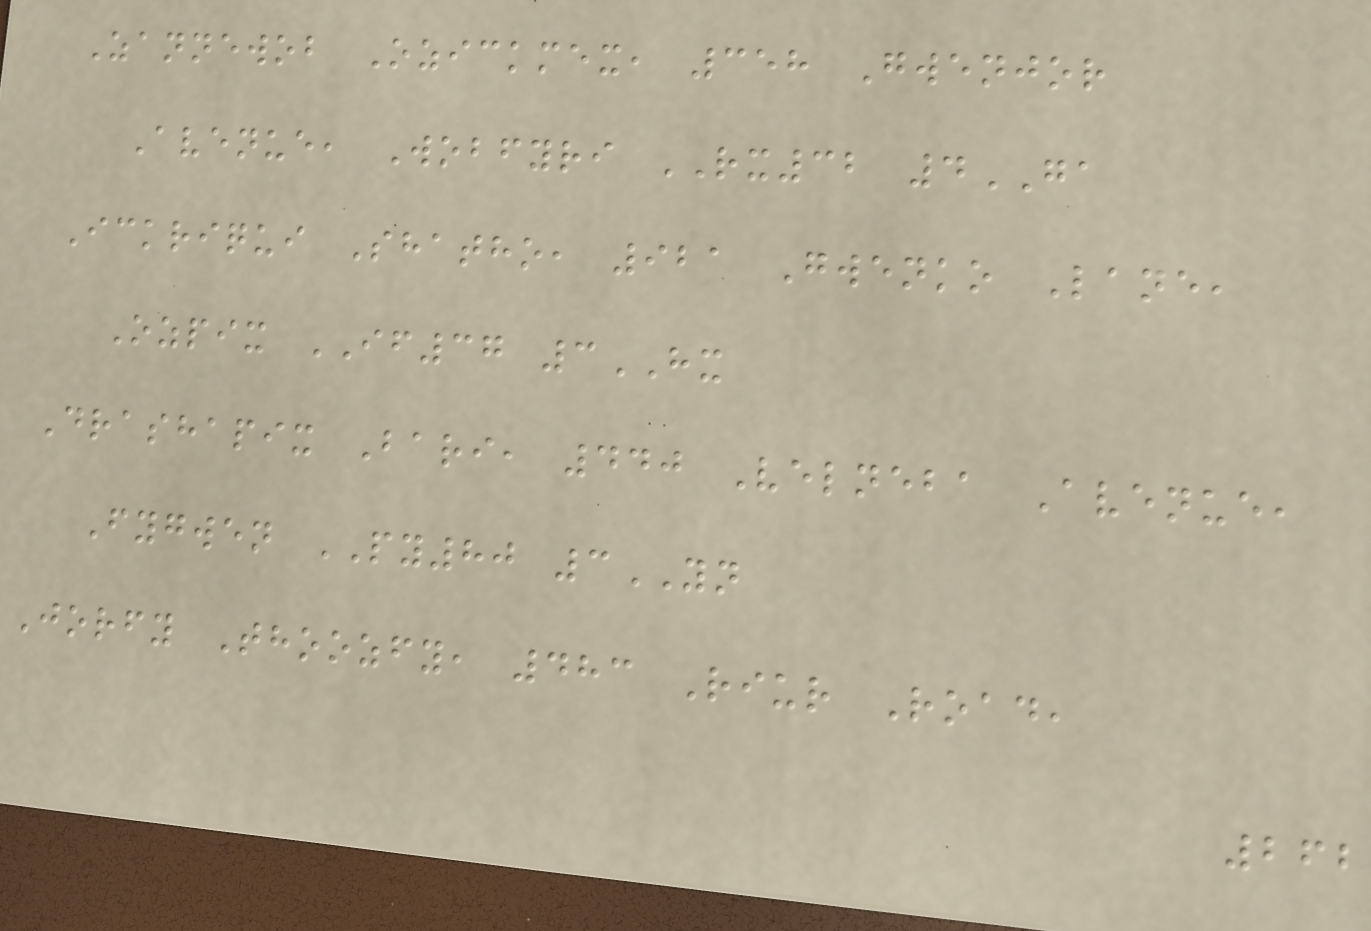Zannewob Ozickmex, 358 Gwenjor
Avenue, Wobfyri RX32 4GA
Ickriqui Shatho, 921 Gwenko Lane,
Ozpix IF37 3HX
Drashapix Bari, 440 Velneba Avenue,
Fygwen PY80 3YN
Jorfy Thoozfy, 483 Riur Road,
262
